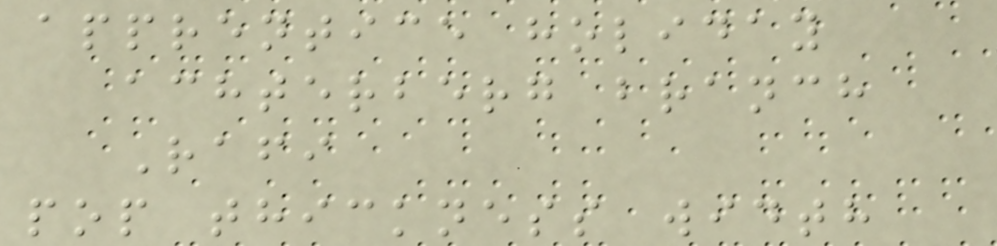apprentice holiday
achterberg branch
Rafi
pop thickness width
